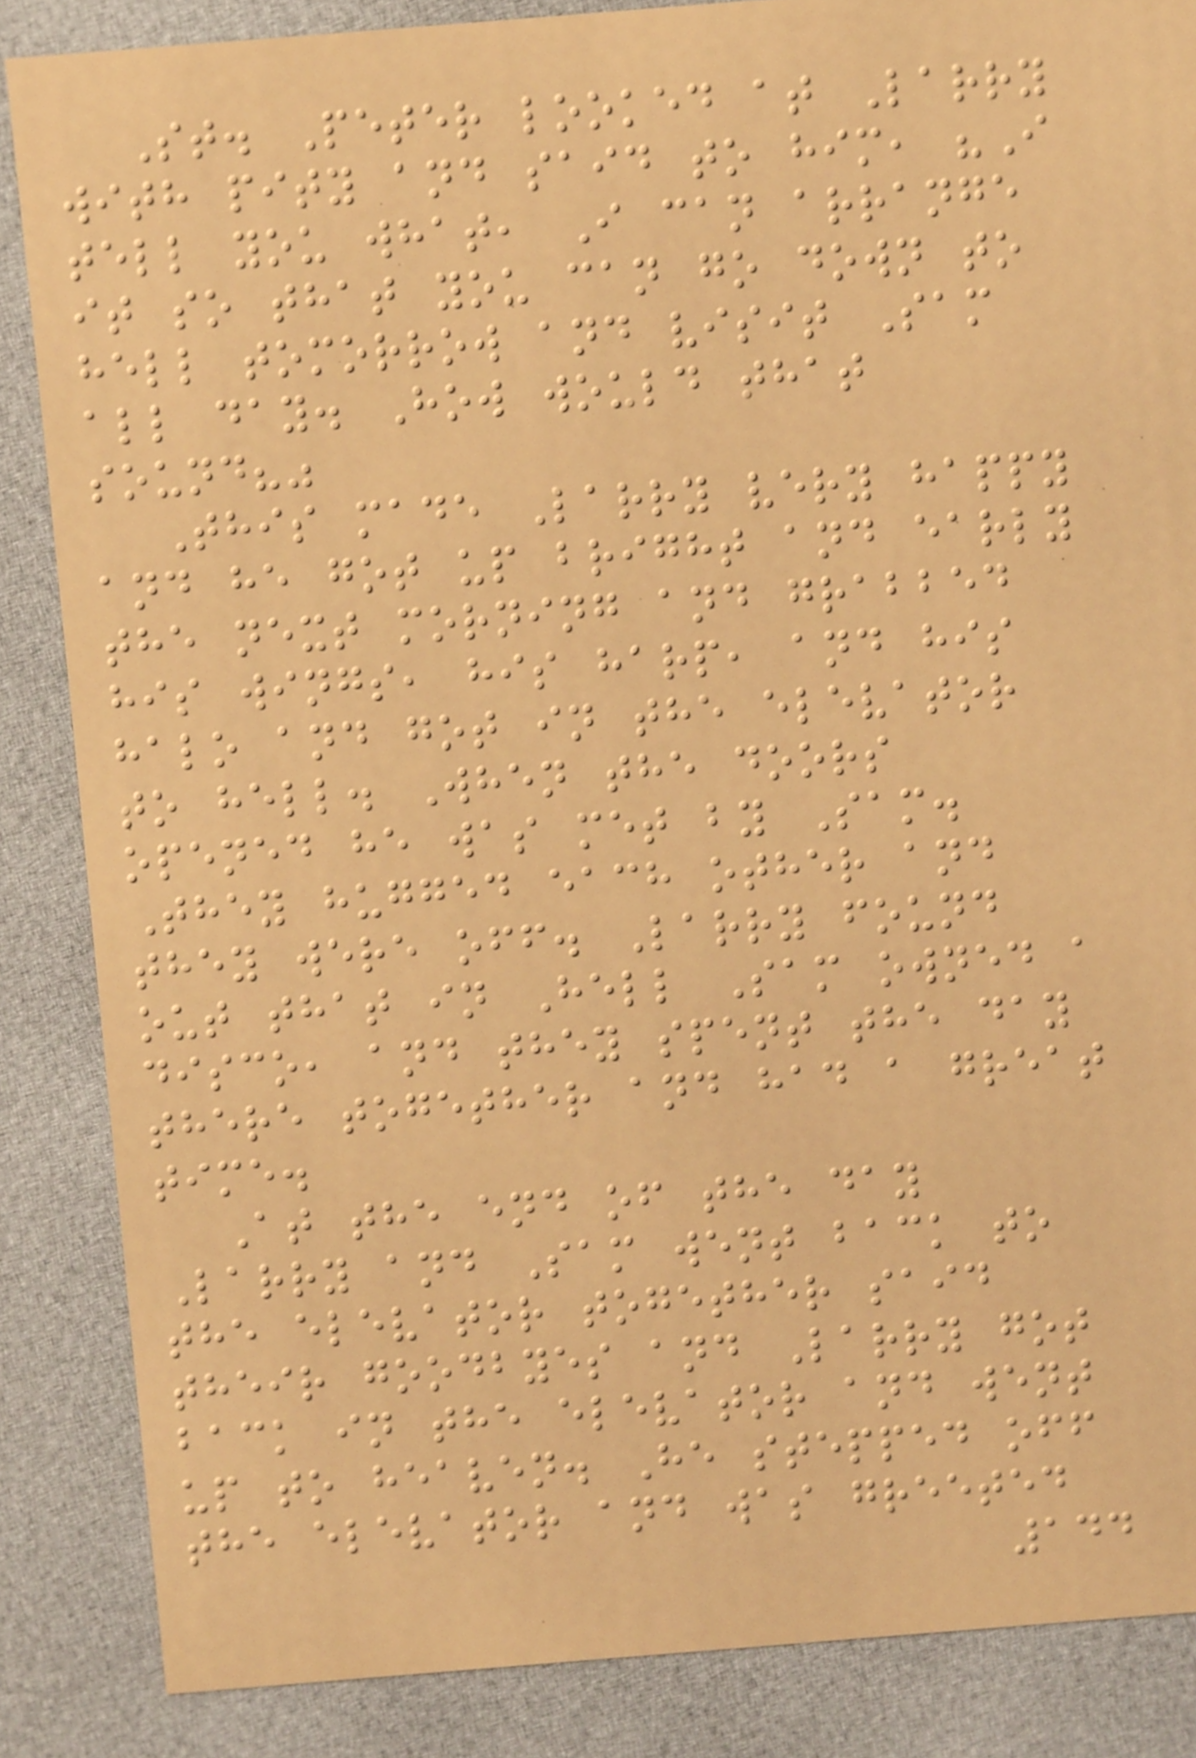St. Peter looked at Larry
with pity and said to him, "I
tell you what, I can arrange
it so that you can go down to
hell tomorrow and visit Sam
all day. How would that
sound?"
This made Larry very happy
and he got up bright and early
the next morning and grabbed
his wings, his harp, and his
halo and got in the elevator
to hell. When the doors
opened he was met by Sam.
They hugged each other and
they were off. Larry found
out that in Hell Sam owned a
disco, and they spent the day
there together and had a great
time.
At the end of the day
Larry and Sam went back to
the elevator together said
their goodbyes and Larry got
back in the elevator and went
up to heaven. He stepped off
the elevator and was greeted
144
